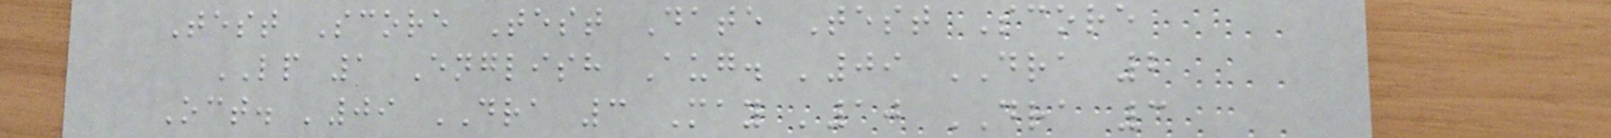Test Score Test Date Test Score
LP 1 English Aug. '09 DRA 2
Oct. '09 DRA 3 May '10 DRA 3
